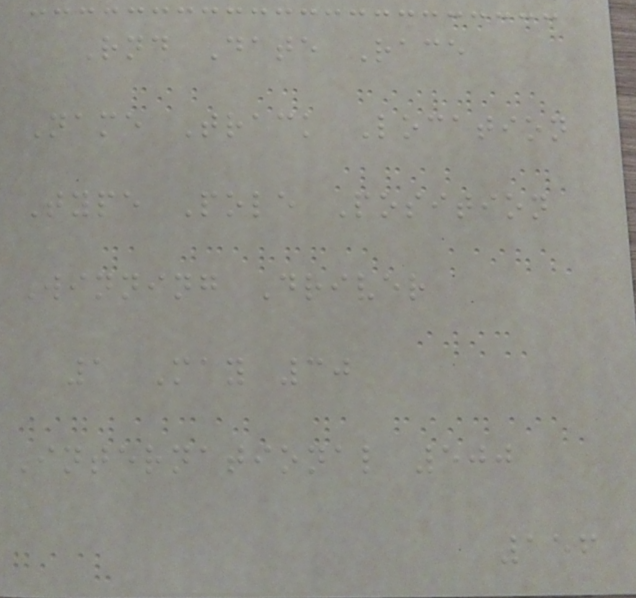Rnd Date Race
Name Track Location
Type Pole Position
Winning Driver
1 May 30
International 500
156
